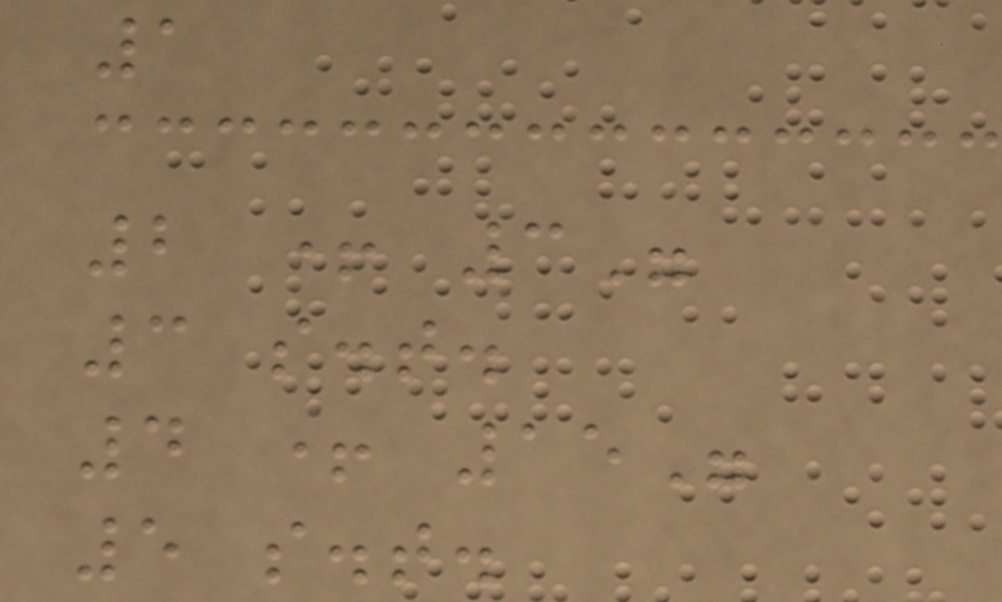1
2 + 3"
3 s.t.
4 + 15"
5 s.t.
